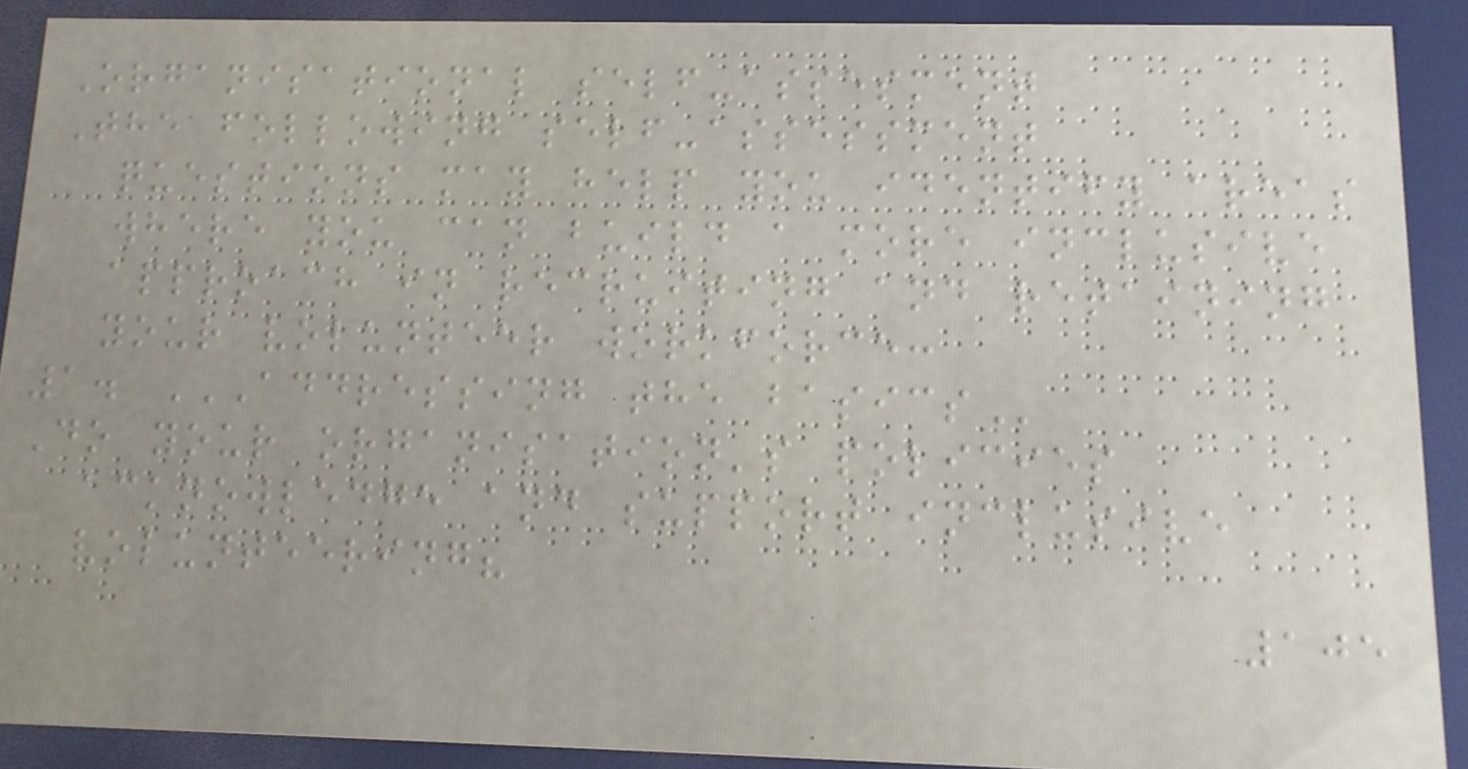Organisational self-assesment
The following self-assessment
questions may help you identify areas
where you can build a more inclusive
approach in recruiting and retaining
your volunteer workforce:
1. ADDRESSING THE BASICS
Do your organisation's policies
acknowledge and support inclusive
volunteering?
105
